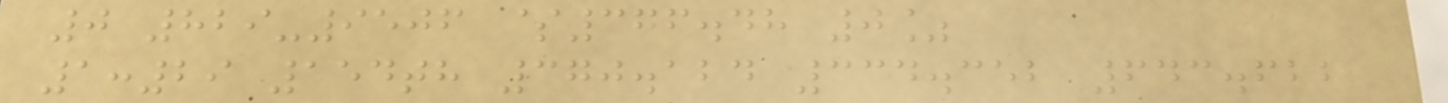0 829-9506 $376.48 0%
1:29 154th 370.124 334.352 643.622
